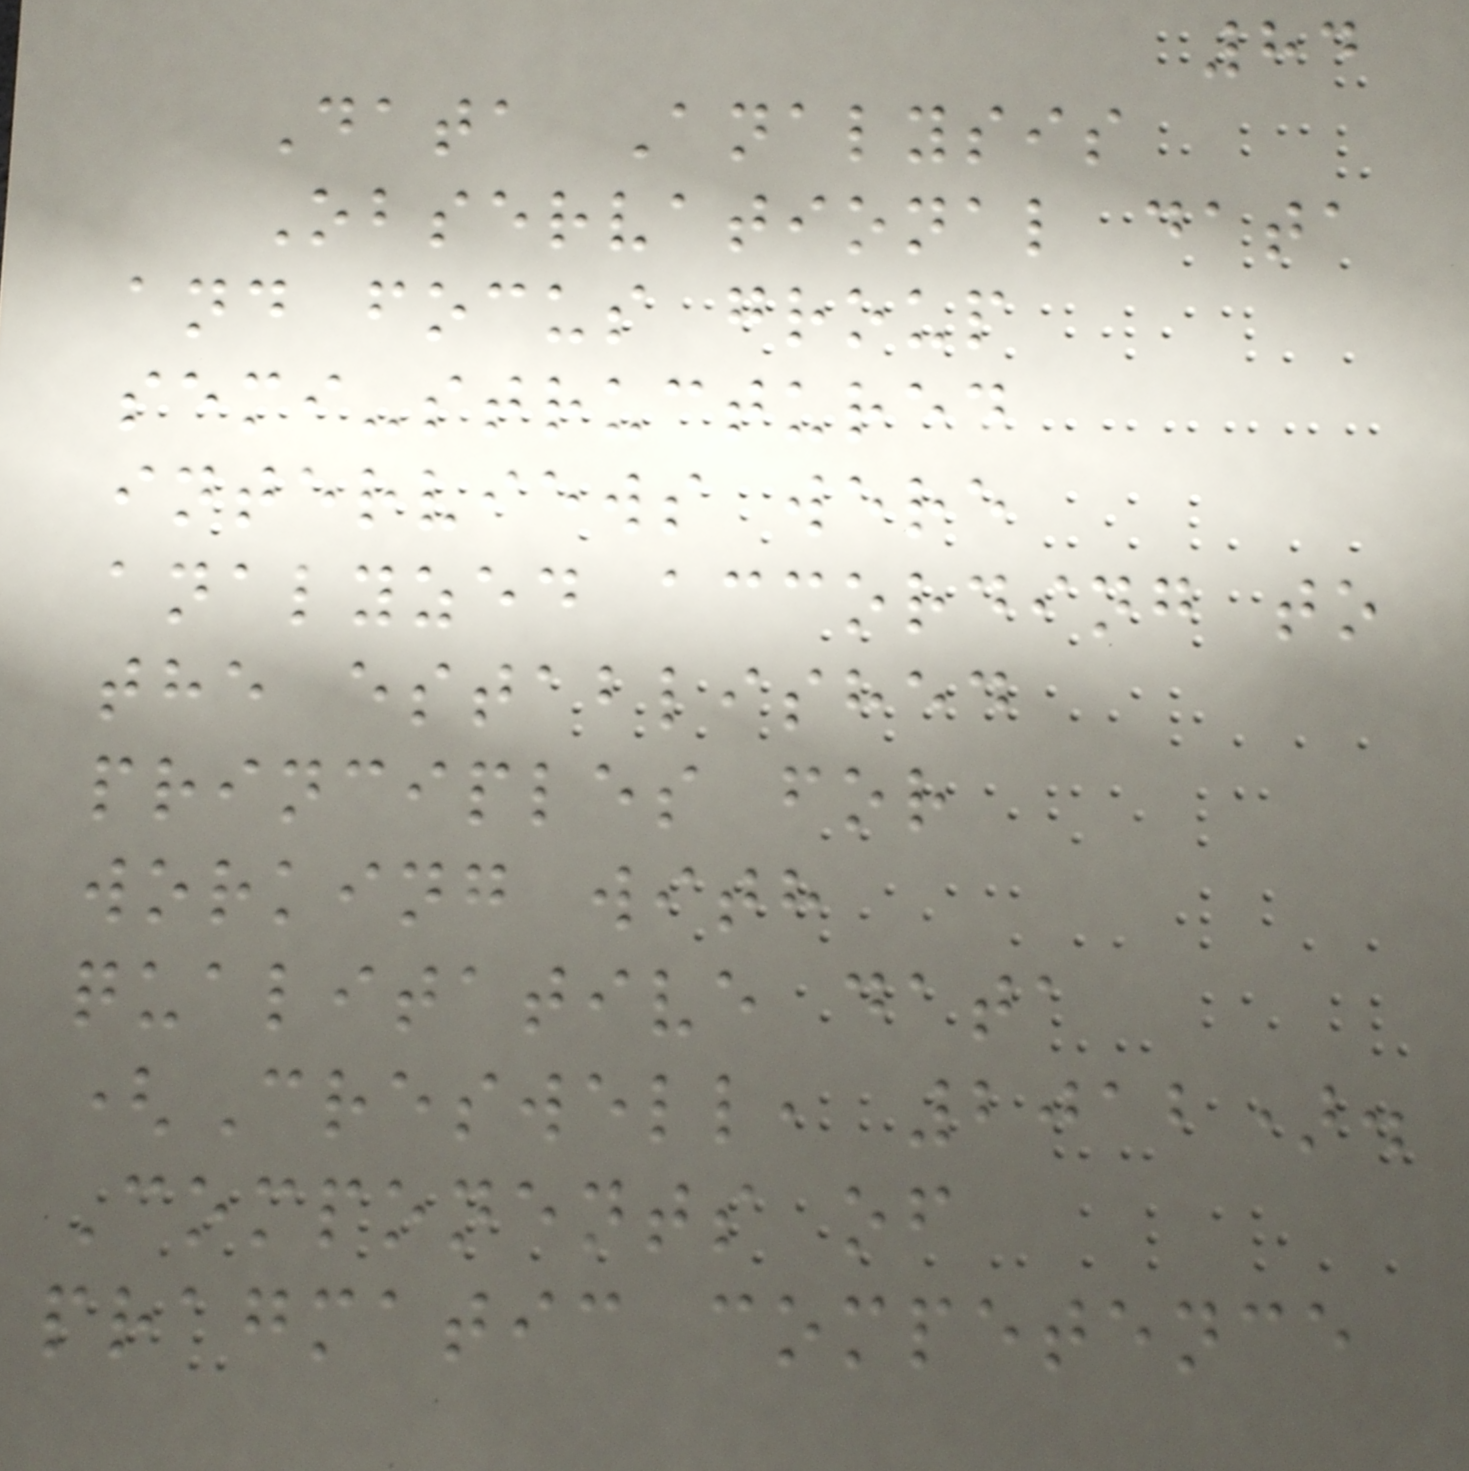84
Data Analysis
Observational data
and focus group
semi-structured
interviews were
analyzed according to
the established
principles for
working with
qualitative data
(Creswell, 2012).
Components of
pragmatic competence
